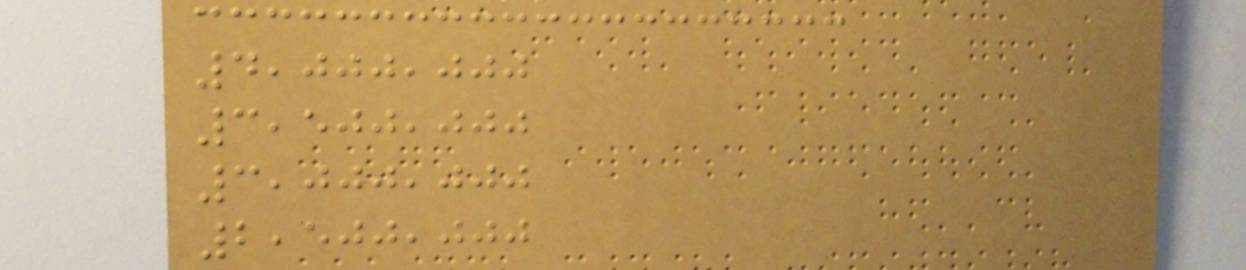4,000,000
3,500,000
3,000,000
2,500,000
